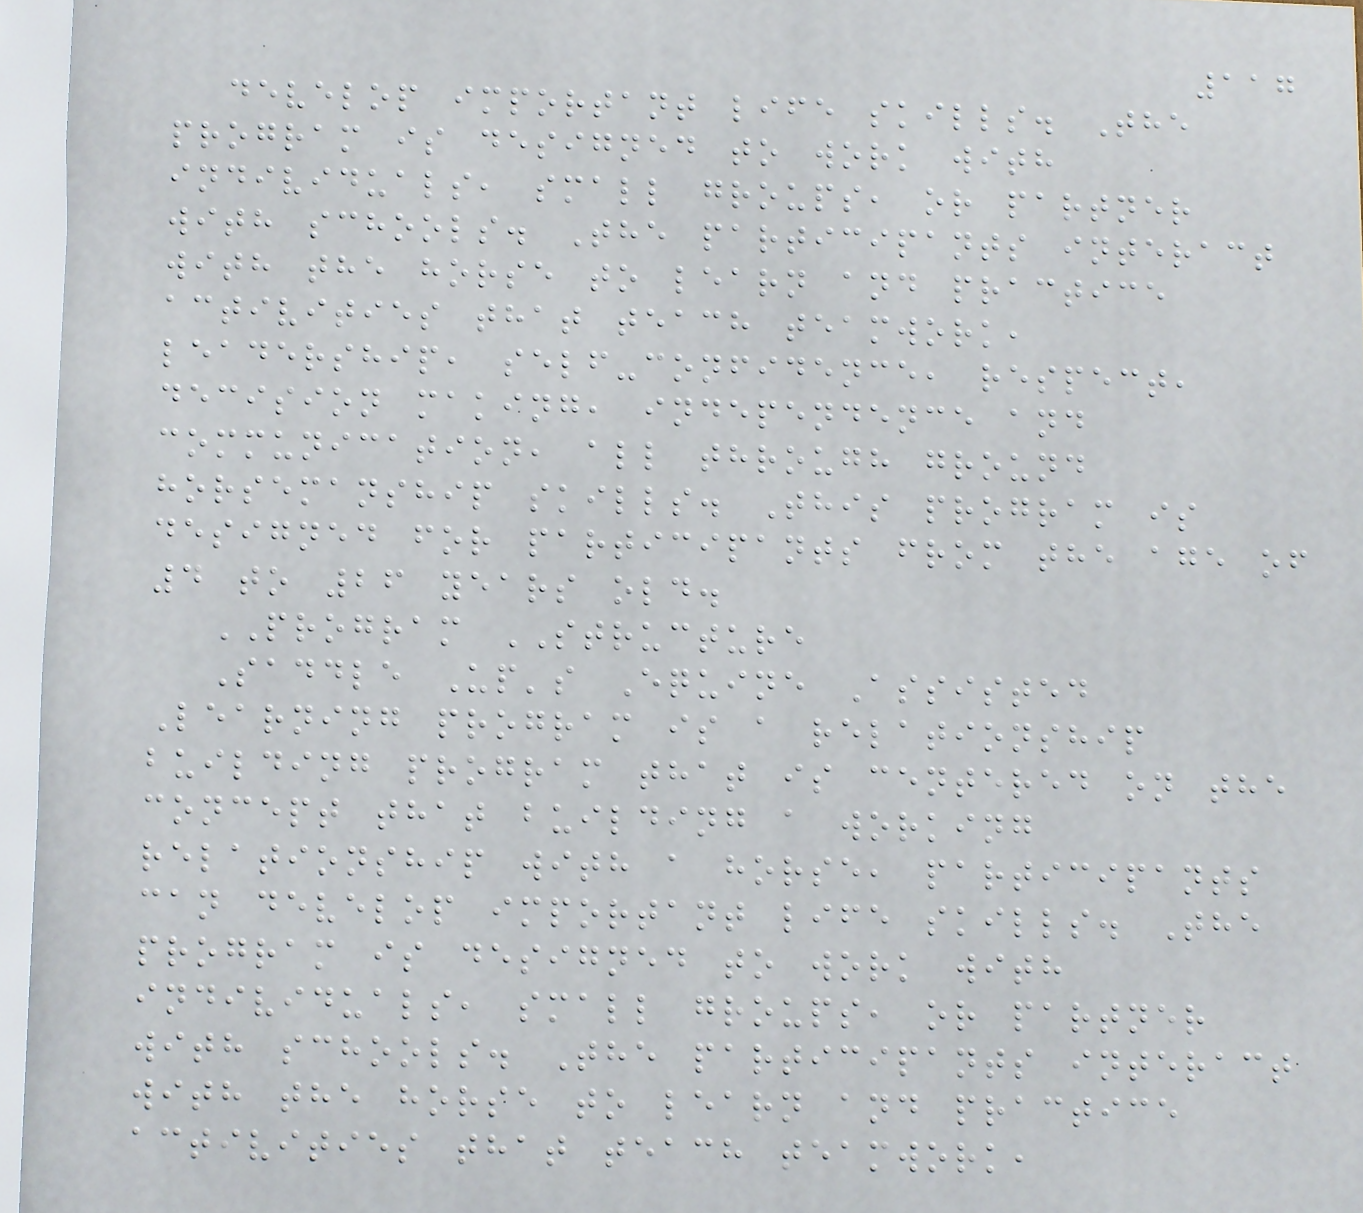117
develop important life skills. The
program is designed to work with
individuals, small groups, or partner
with schools. The participants interact
with the horse to learn and practice
activities that teach teamwork,
leadership, self-confidence, respect,
decision making, independence and
communication, all through ground
horsemanship skills. This program is
designed for participants from the age of
4 to 26 years old.
PROGRAM STRUCTURE
Saddle Up's Equine Assisted
Learning program is a relationship
building program that is centered on the
concept that building a working
relationship with a horse, participants
can develop important life skills. The
program is designed to work with
individuals, small groups, or partner
with schools. The participants interact
with the horse to learn and practice
activities that teach teamwork,
